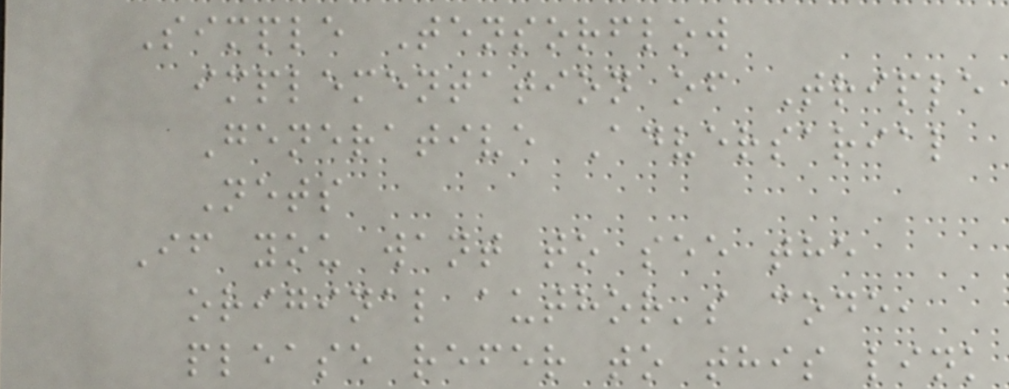Simple Tensorflow
implementation of Triple
Generative Adversarial
Nets
If you want to see the
original author's code,
please refer to this link
